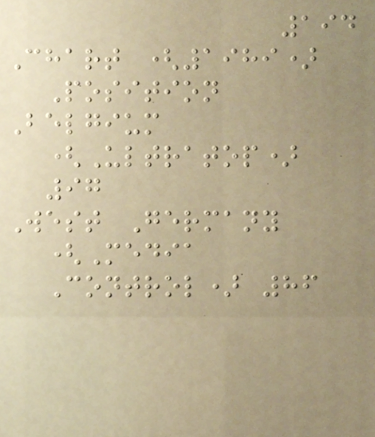194
Chart (1989)
Position
Belgium
(Ultratop)
97
West Germany
(Media
Control) 86
